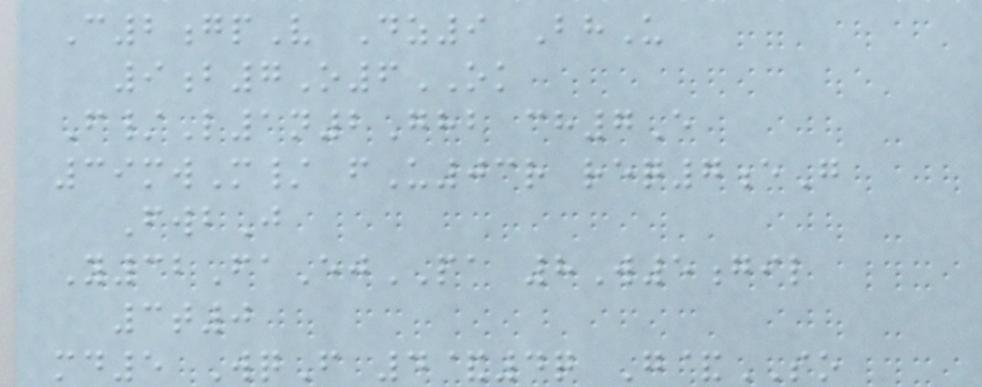C2gpV Dz9 BhU
9b7O6OK
F/L1n2Ghb ch7E
39mwM/ fU03r req7eG
FwbJ
Y32FaEjPA 8W5gil
3t0
md5 WqF 4&4q G&SO
